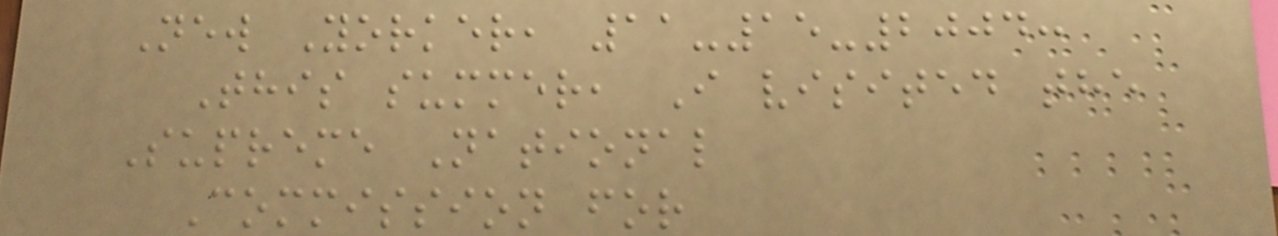New Yorker, 11-15-2004:
This summer, I visited the
Supreme National
Commission for
